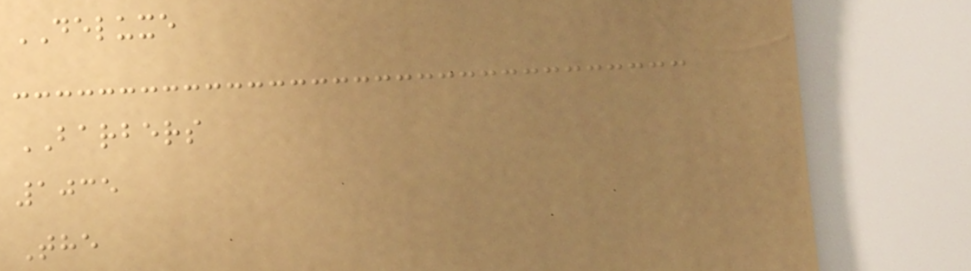DELUXE
BARBERS
1035
The
